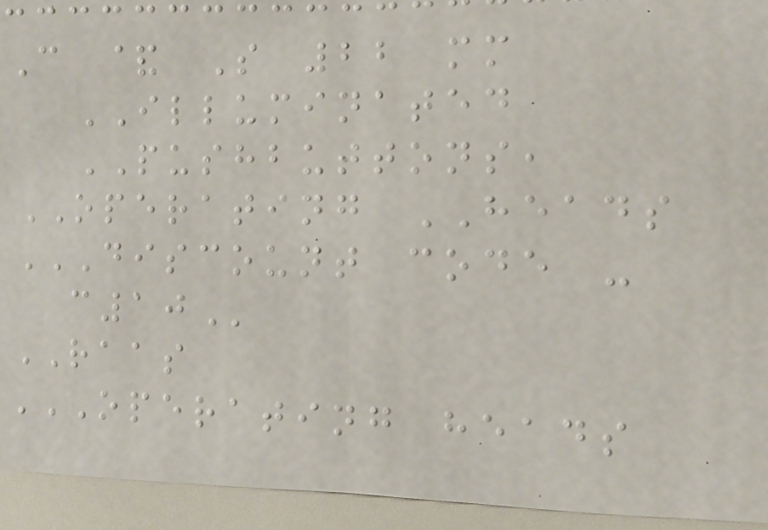C & S 22 mm
ILLUMINATED
PUSHBUTTONS,
OPERATING HEADS
DISCOUNT CODE -
C10
RAAS
OPERATING HEADS
